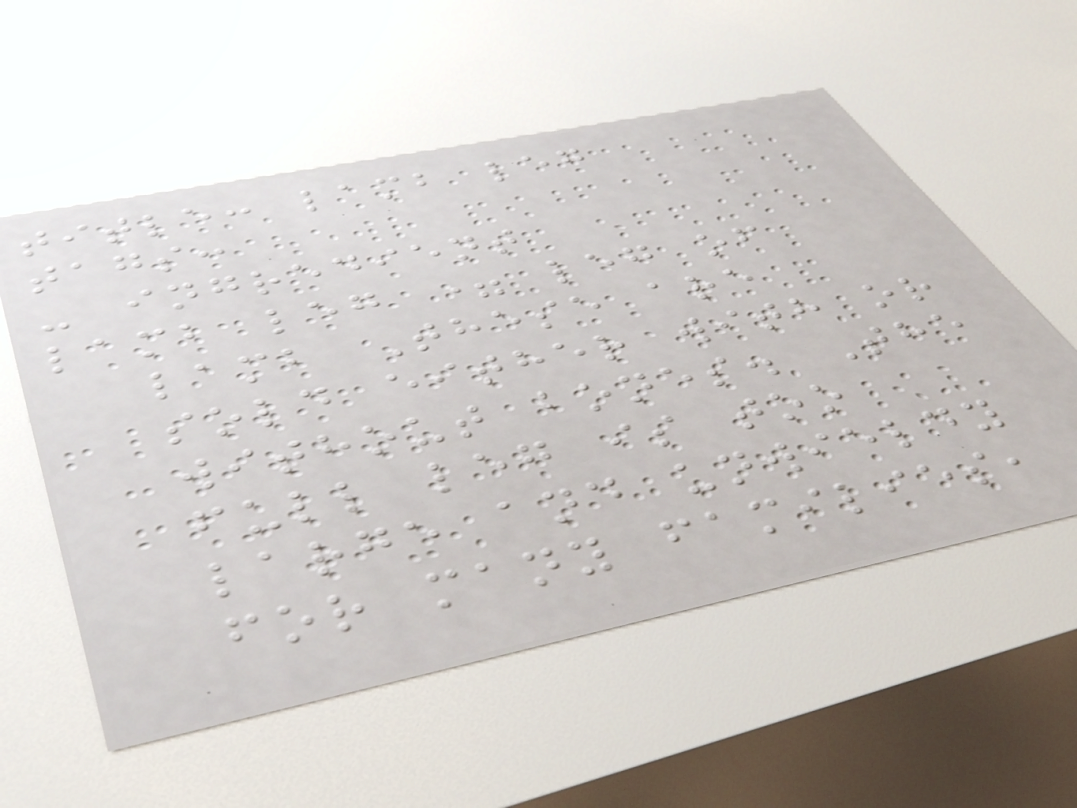title: lamb leg
tags:
- ingredient
lamb leg = leg of
lamb These are
sold either with or
without bones. The
full leg is too
large and unwieldy
for many families,
